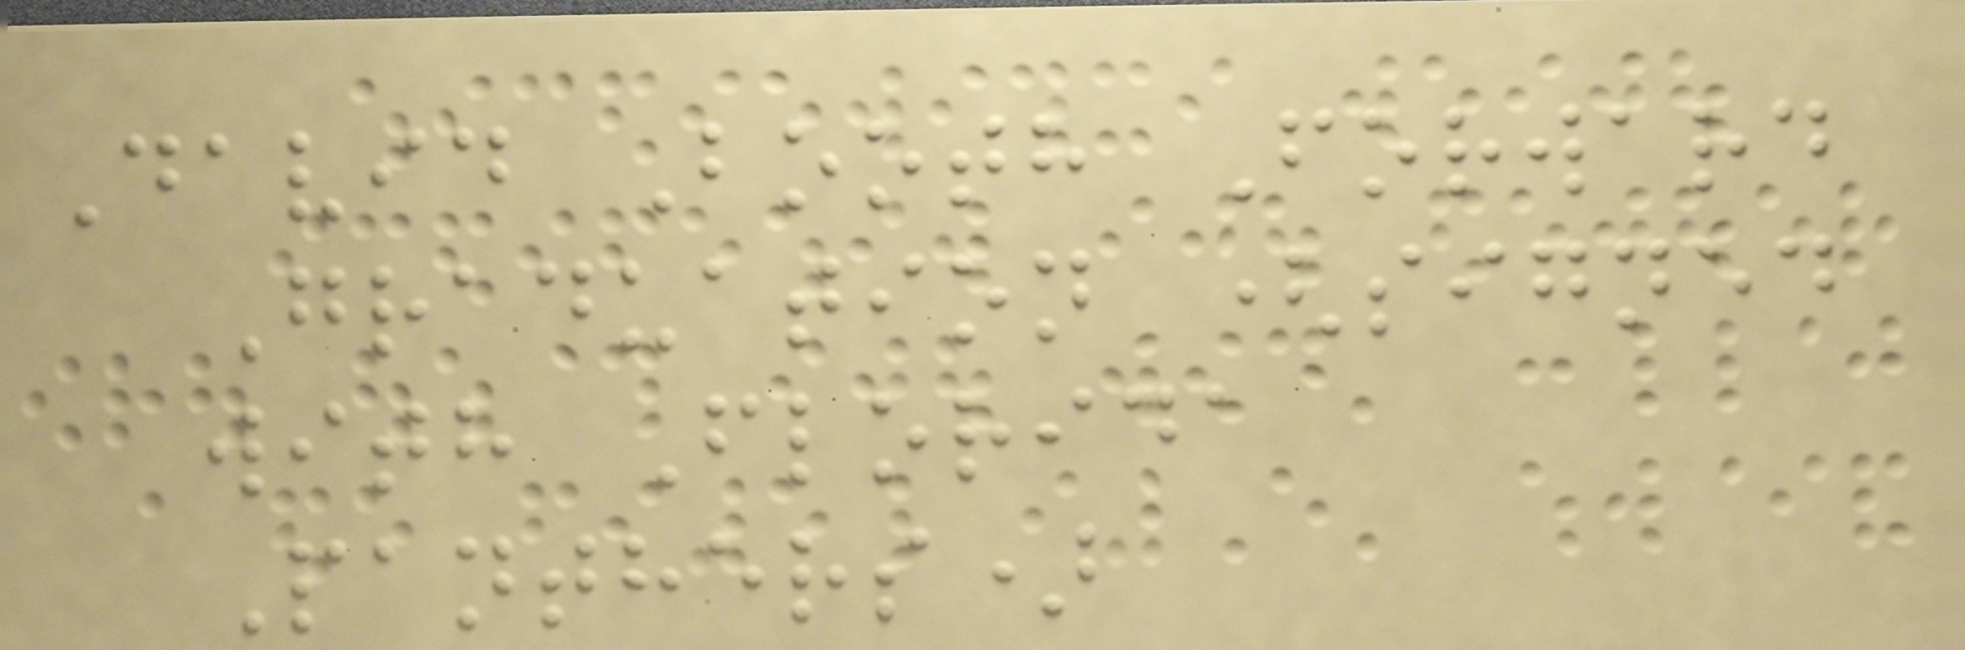David Booth Forward
Graduation (signed
with Florida
Panthers)
